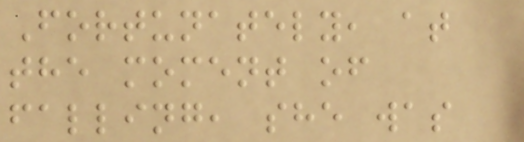Fortunately, at
the moment of
falling, she was
